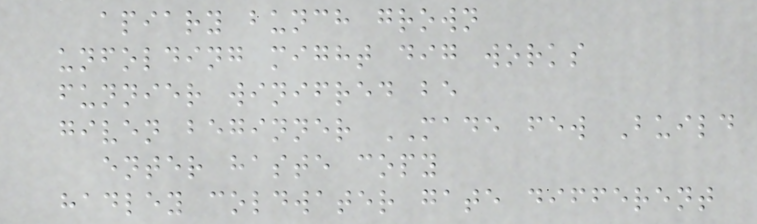apiary bunch grown
unfolding might dig works
funnier winifred be
given beginner MADE few Build
enter haste copy
hadley coldwater gate different
